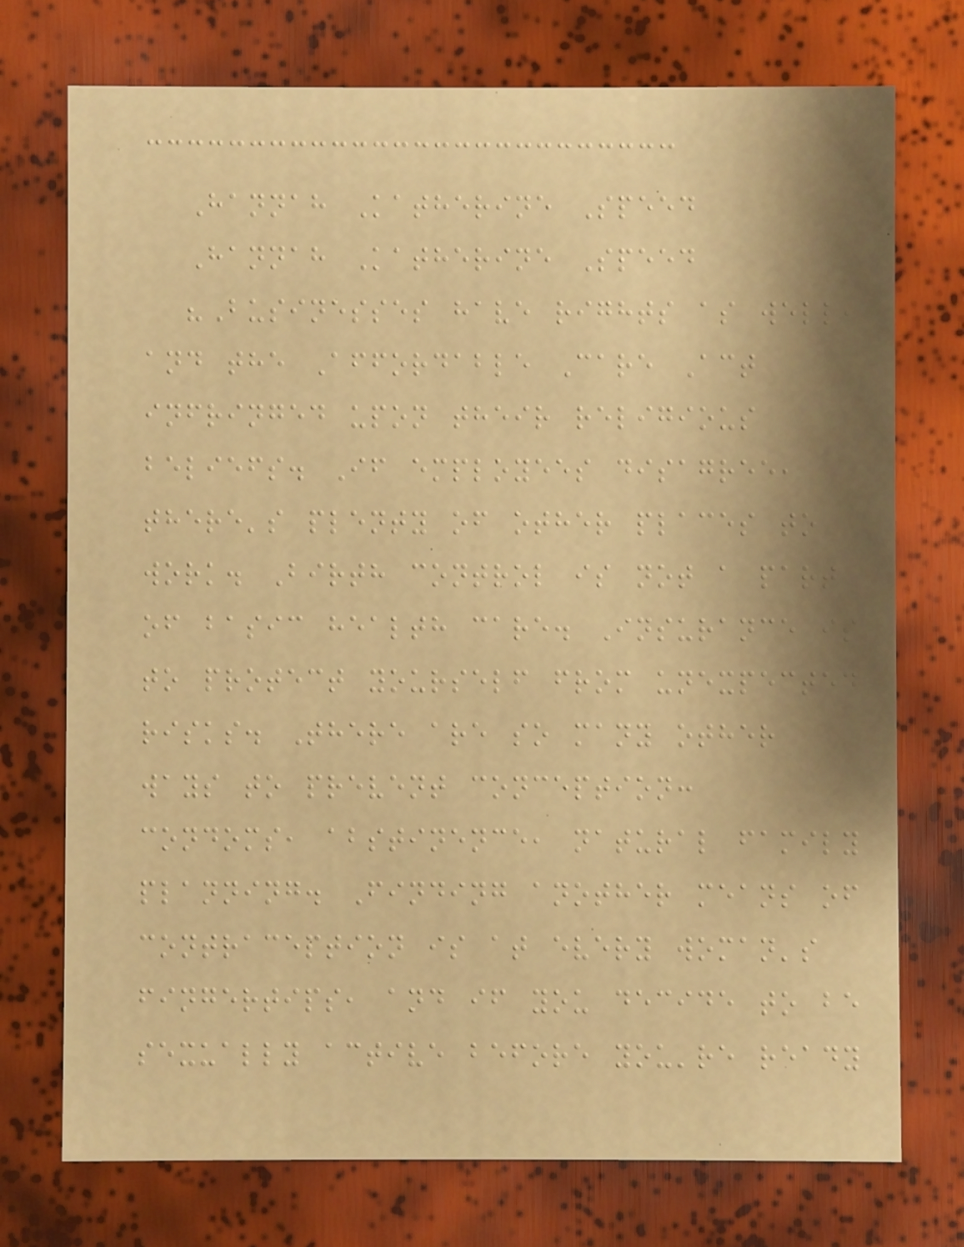Hannah Katherine Speed
Hannah Katherine Speed
"Businesses have rights as well,
and the Affordable Care Act
infringed upon their religious
beliefs. If employees disagree,
there's plenty of other places to
work. Birth control is not a part
of basic health care. Insurance is
to protect yourself from unexpected
risks. There are so many other
ways to prevent conception:
condoms, abstinence, natural family
planning. Finding another means of
contraception is at every woman's
fingertips, and if you decide to be
sexually active before you're ready
